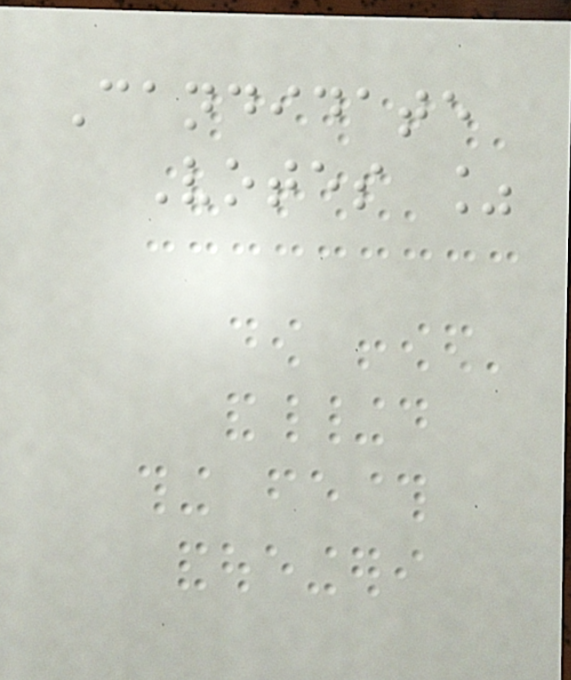Candidate
Votes %
